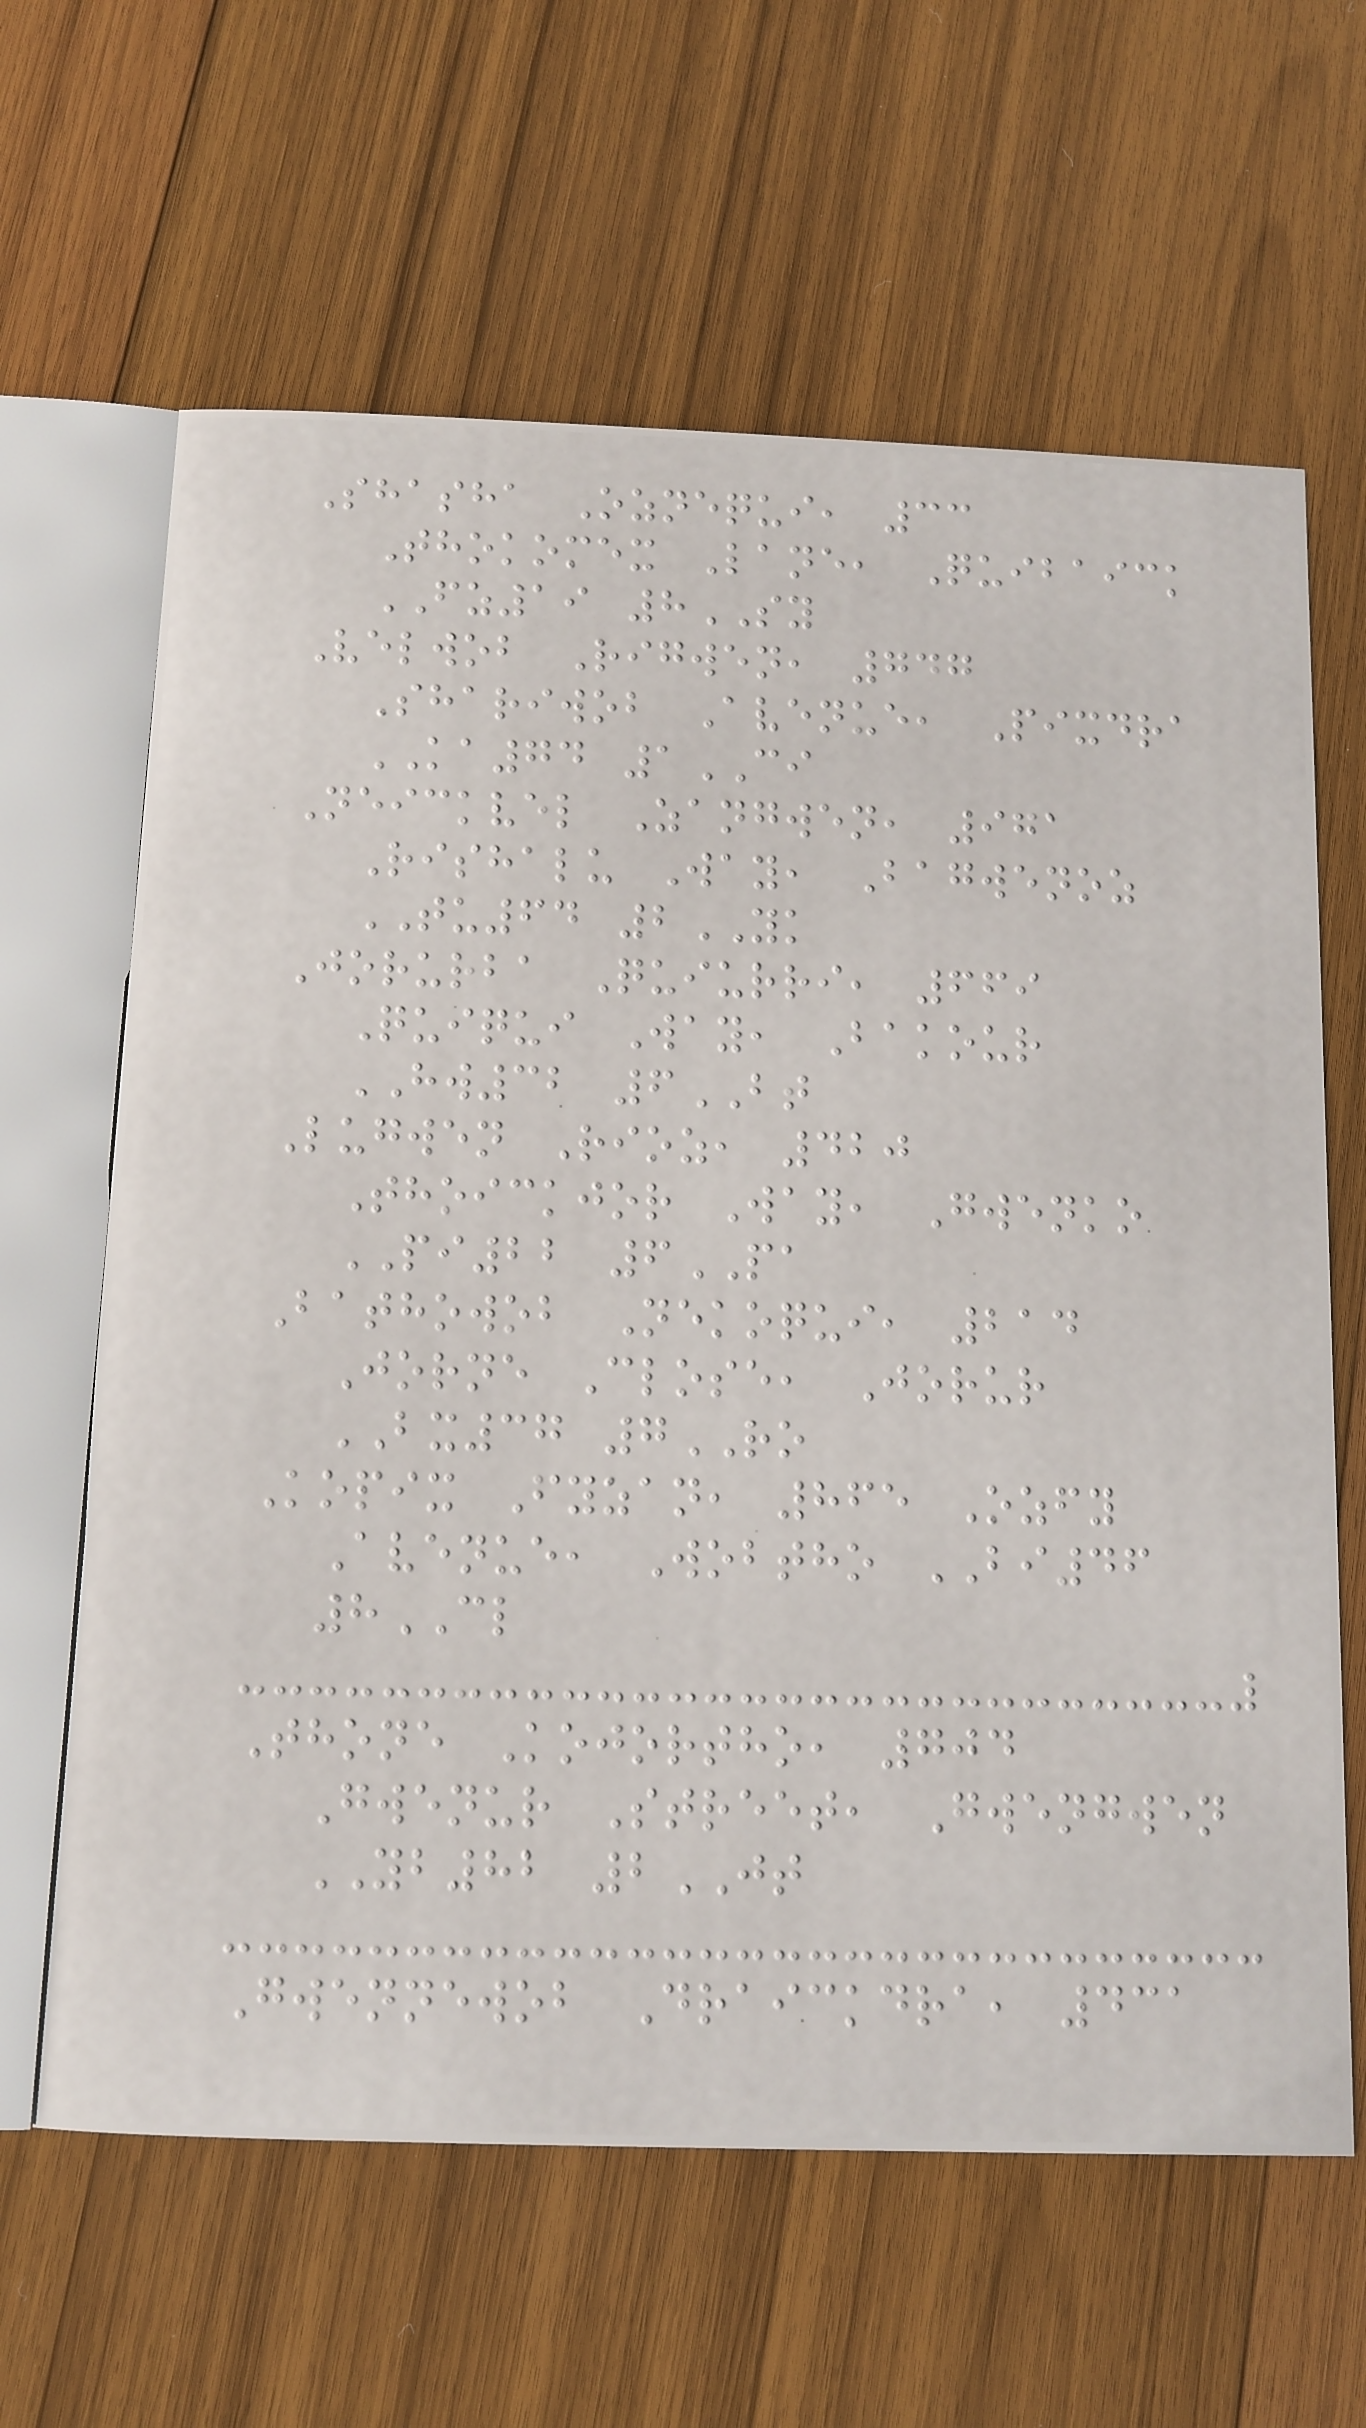Shasha Oznequi, 33
Thokomex Lane, Quibaick
FZ19 8SY
Velwob Rigwen, 747
Shariwob Avenue, Pixdra
KA74 1CI
Neickvel Zangwen, 971
Rishalu Way, Bagwenoz
TU64 2YK
Jorurba Quiurri, 669
Quiqui Way, Bakour
HW32 6BT
Lugwen Rioz, 420
Thoickjor Way, Gwenko
PI22 6PA
Bathowob Nekoqui, 214
Jorne Close, Jorur
BX37 7RO
Kopix Fyzan, 865 Ozfy
Avenue, Wobtho BI46
8CL
Thone Kojortho, 704
Gwenur Street, Gwengwen
YB82 2JT
Gwennewob Draickdra, 431
